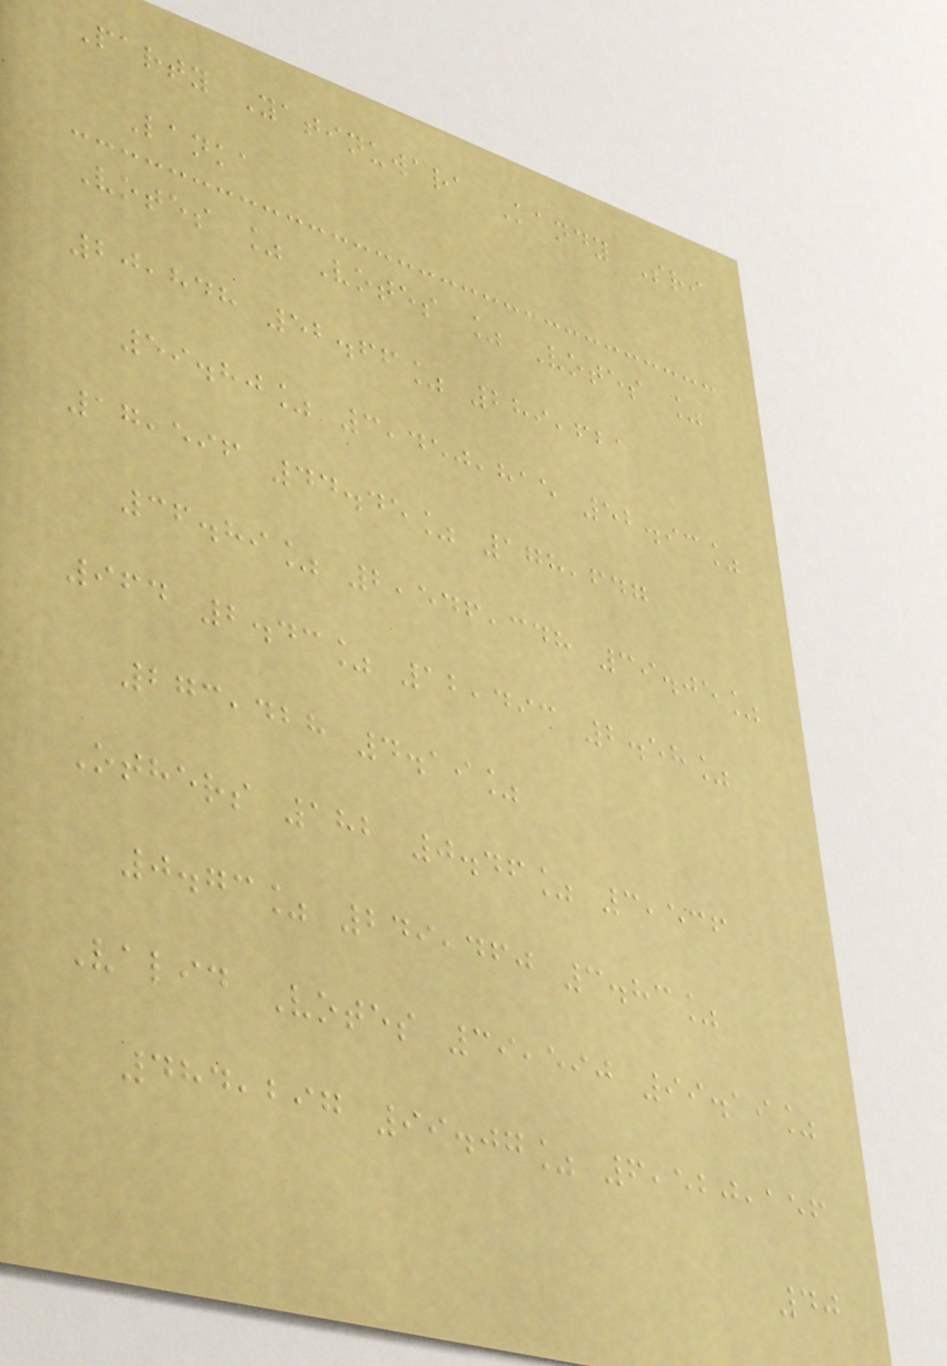Party Yatinuwara Kandy Sri
Lanka
Votes % Votes % Votes %
20,848 52.66% 289,621
59.80% 3,450,815 52.93%
17,596 44.45% 178,647
36.89% 2,546,348 39.05%
964 2.43% 12,493 2.58%
273,428 4.19%
Others 182 0.46% 3,536
0.73% 249,460 3.83%
Valid Votes 39,590 99.19%
484,297 99.07% 6,520,156
40
